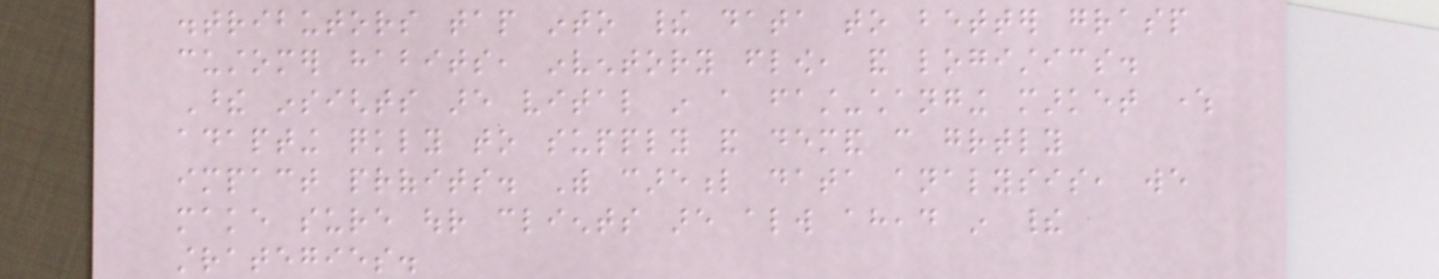distributors tap into their data to better grasp
customer habits, inventory flow, and logistics.
These insights are vital in a fast-changing market where
adapting quickly to supply and demand can greatly
impact profits. With careful data analysis, we
make sure our clients are always ahead in their
strategies.
